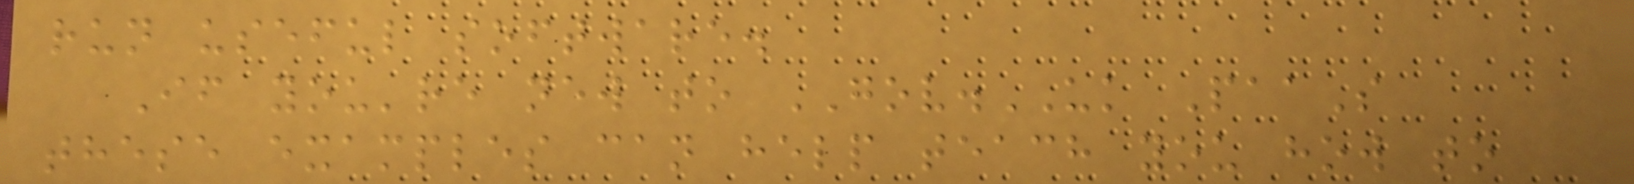run useful software.
If you're new to GOV.UK PaaS
these examples can help teach you how to
